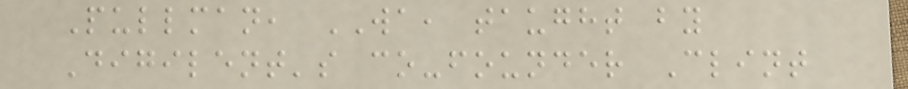Pullman, WA, taught by
Digilent's co-founder Clint
